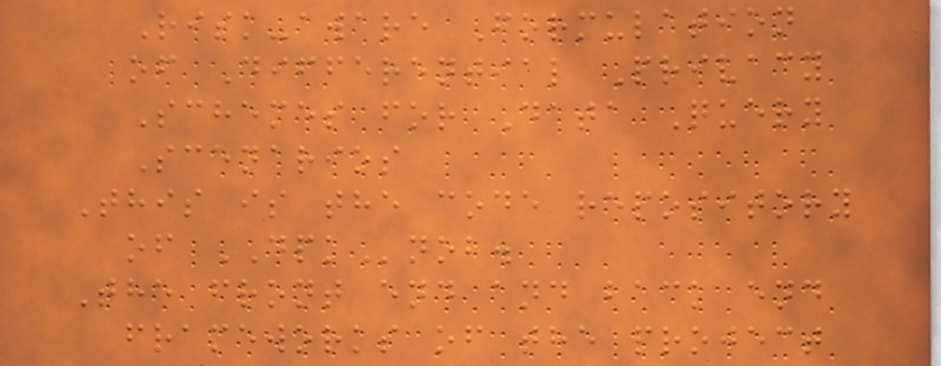Risk-aware Formulation
of Differential Privacy
Schemes for Data Query
Scenarios
This is the code repository
of DPKnob.
The front end and back end
frameworks of the project
